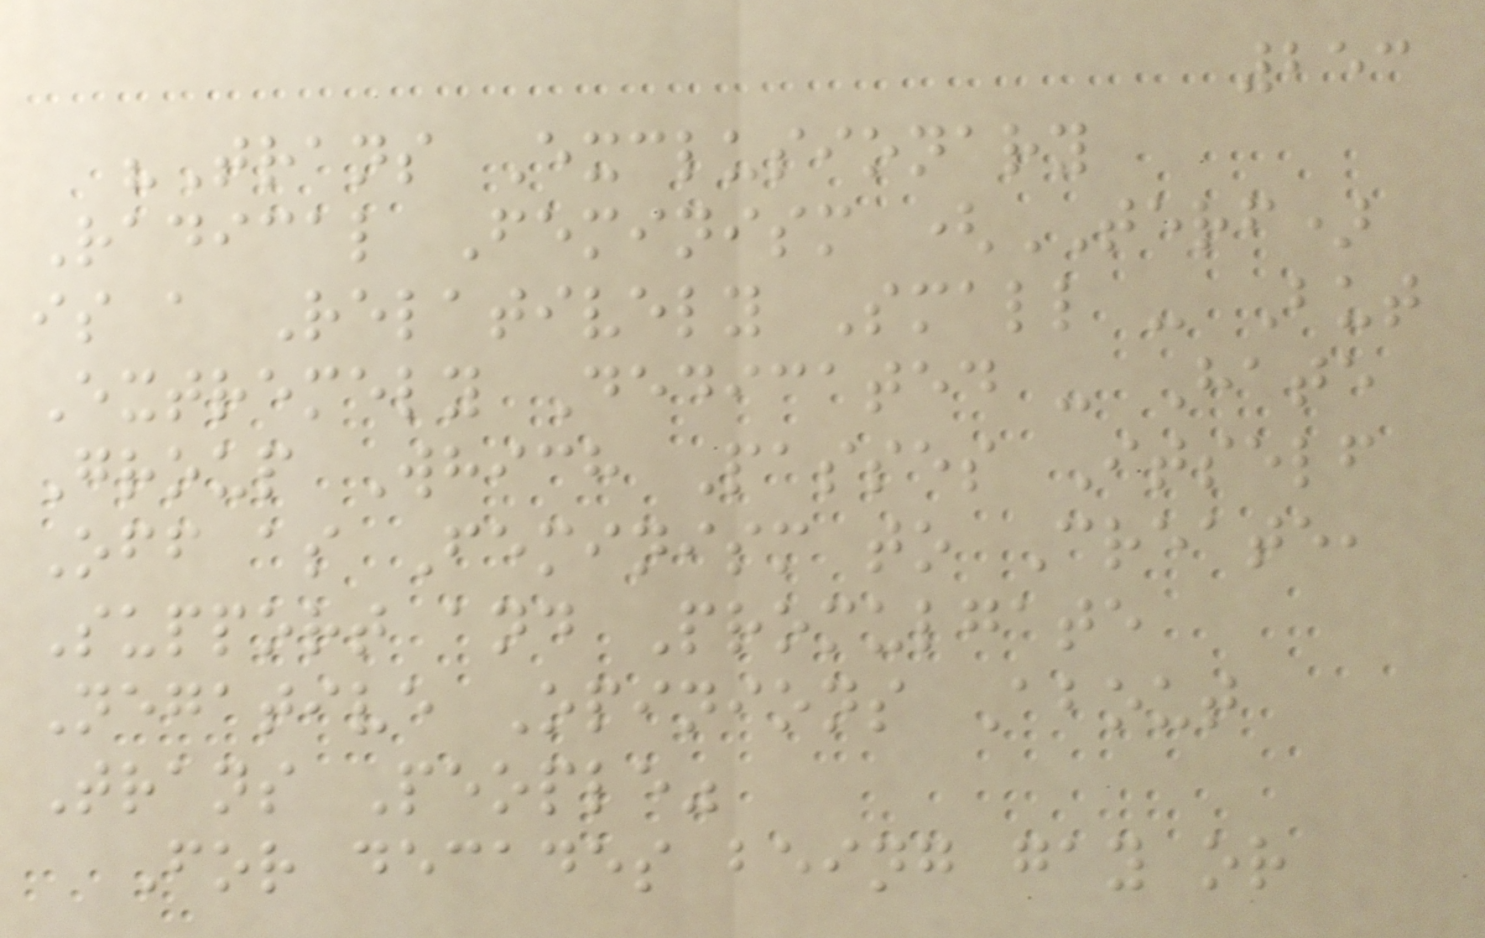253
"Trans Exclusionary
Radical Feminism (TERF)
is a Relatively Small - But
Extremely Dedicated - Hate
Group Which Passes Itself
Off as Feminism to Create,
Support and Promulgate
Negative Opinions About
Trans People"
For decades being gay or
